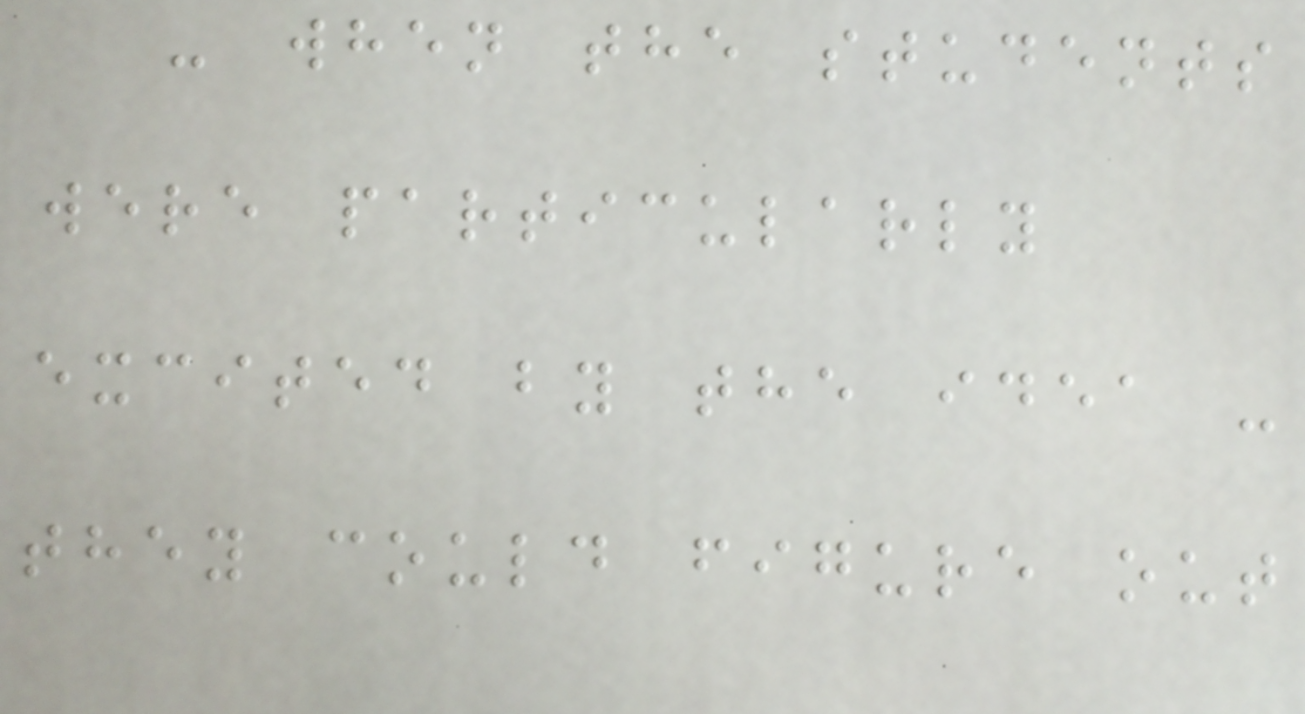- when the students
were particularly
excited by the idea -
they could figure out
